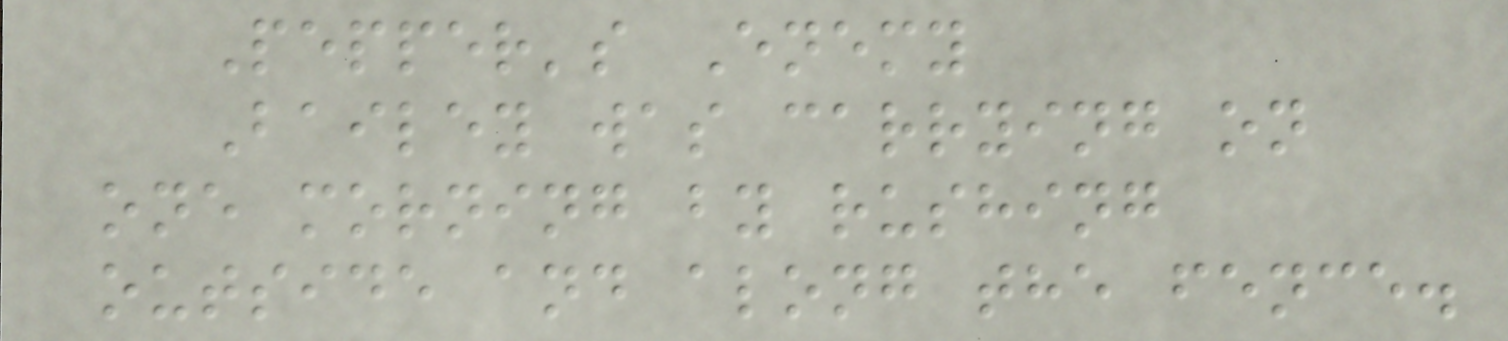Pepper's Enemy
Bailey was carrying on
one morning by rushing
outside and along the fence.
